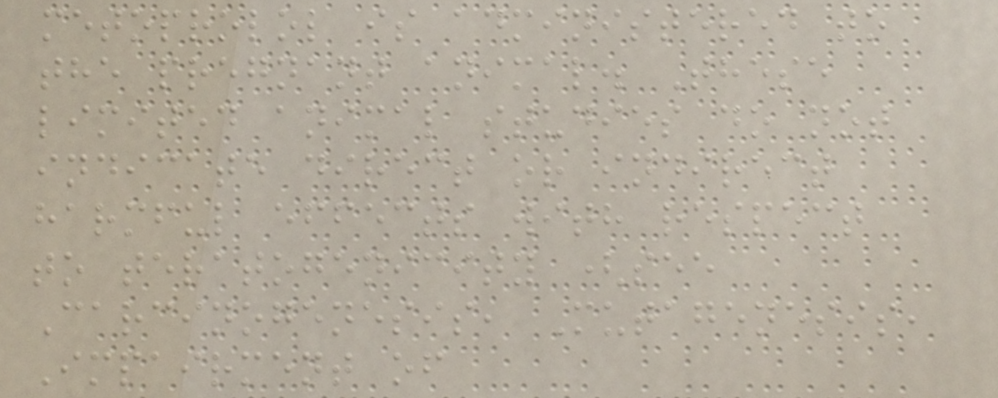metoprolol is administered to
the pregnant animal. These
limited animal studies do not
indicate direct or indirect
harmful effects with respect
to teratogenicity (see
Carcinogenesis, Mutagenesis,
Impairment of
